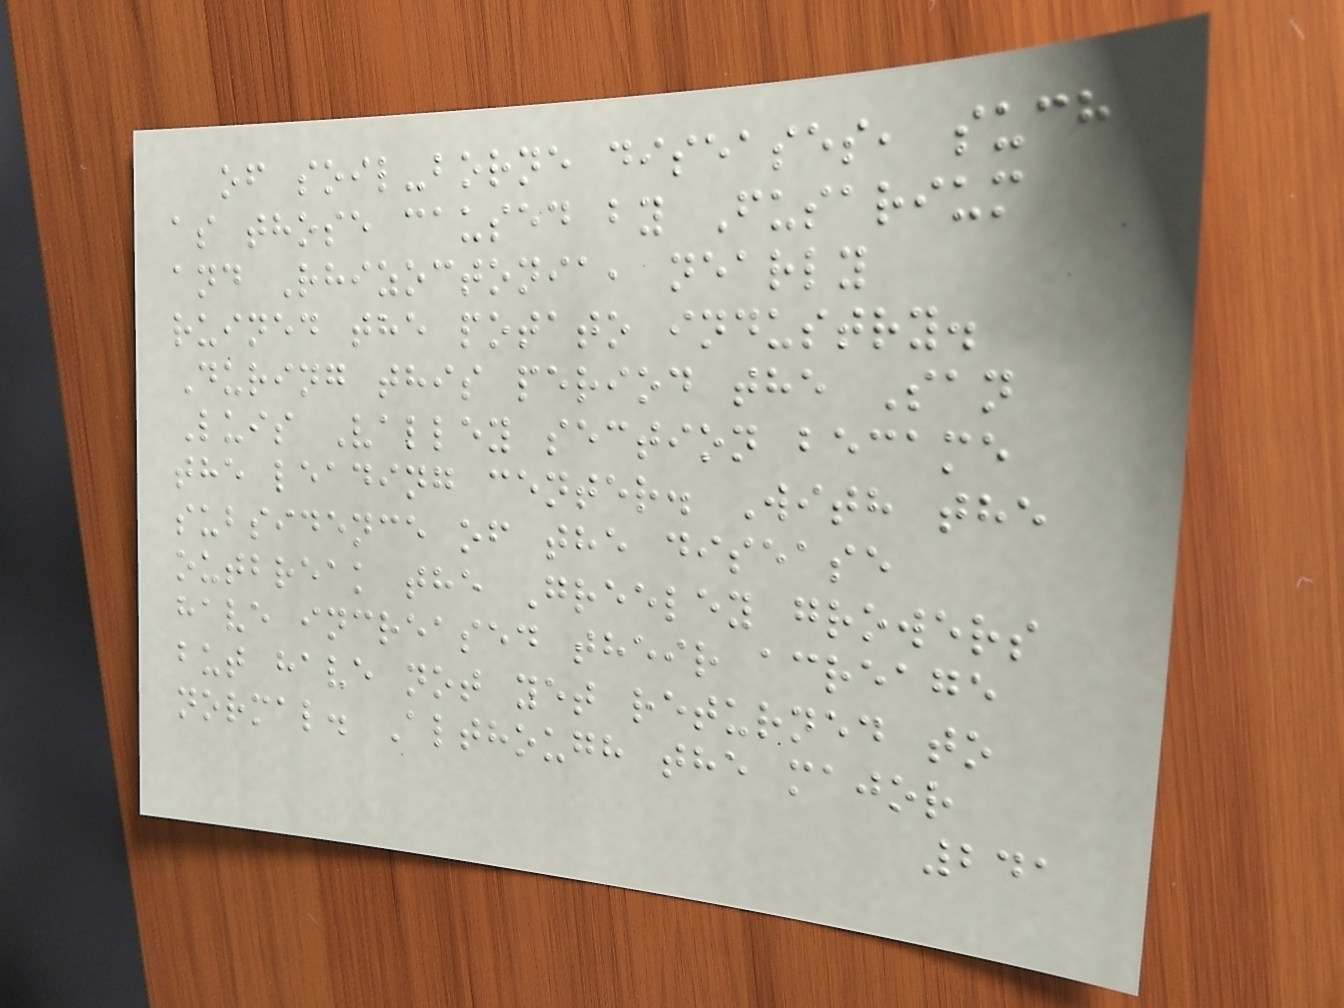of soil-borne diseases, such
as those caused by Fusarium
and Rhizoctonia, nearly
ruined the potato industry.
During this period the San
Luis Valley section became
the leading center. With the
subsidence of the disease
outbreak the Greeley growers
have increased their acreage
but have not yet returned to
normal. Although the major
241
